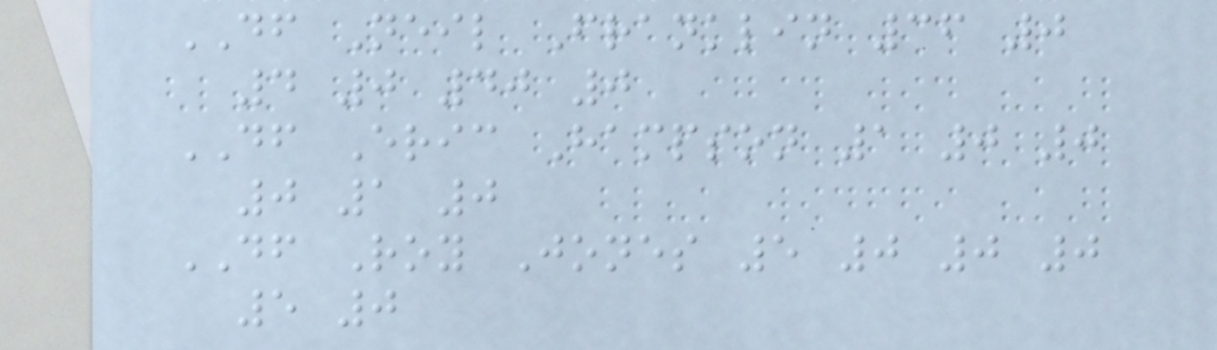DF Neil Franklin 36 0
4 0 40 0
DF Eric Hampson 1 0 0
0 1 0
DF Roy Jones 5 0 0 0
5 0
